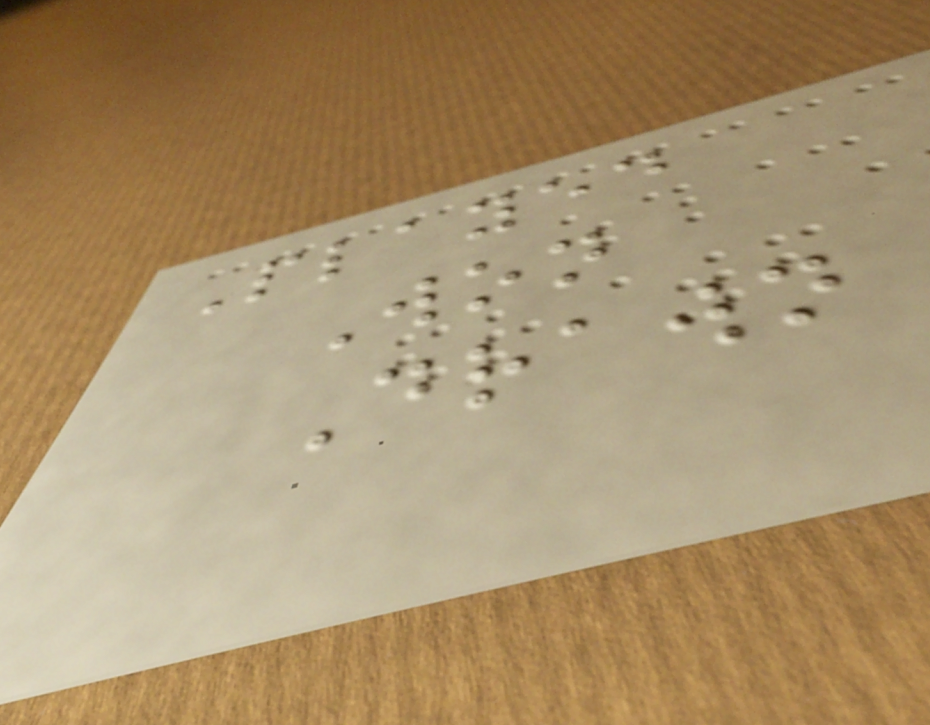Played
Won
Drawn
